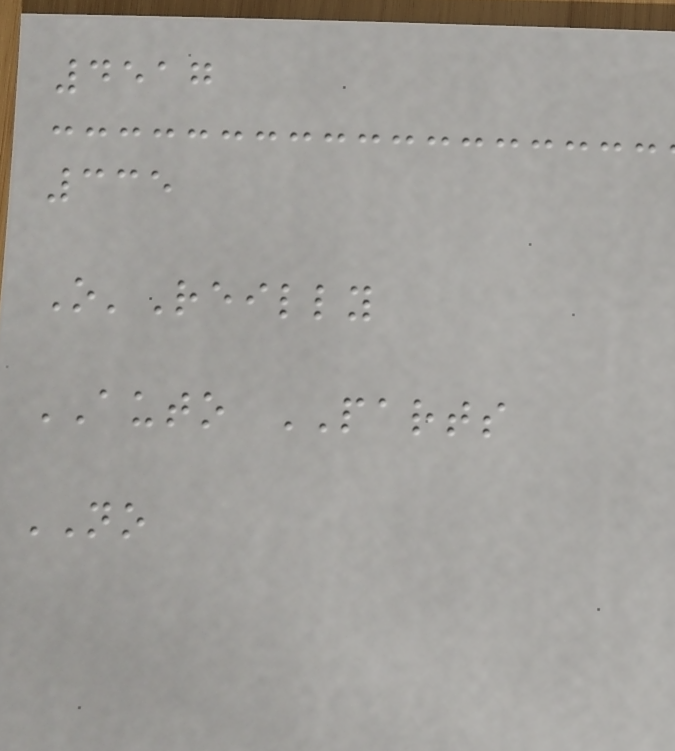4517
335
O'Reilly
AUTO PARTS
NO
